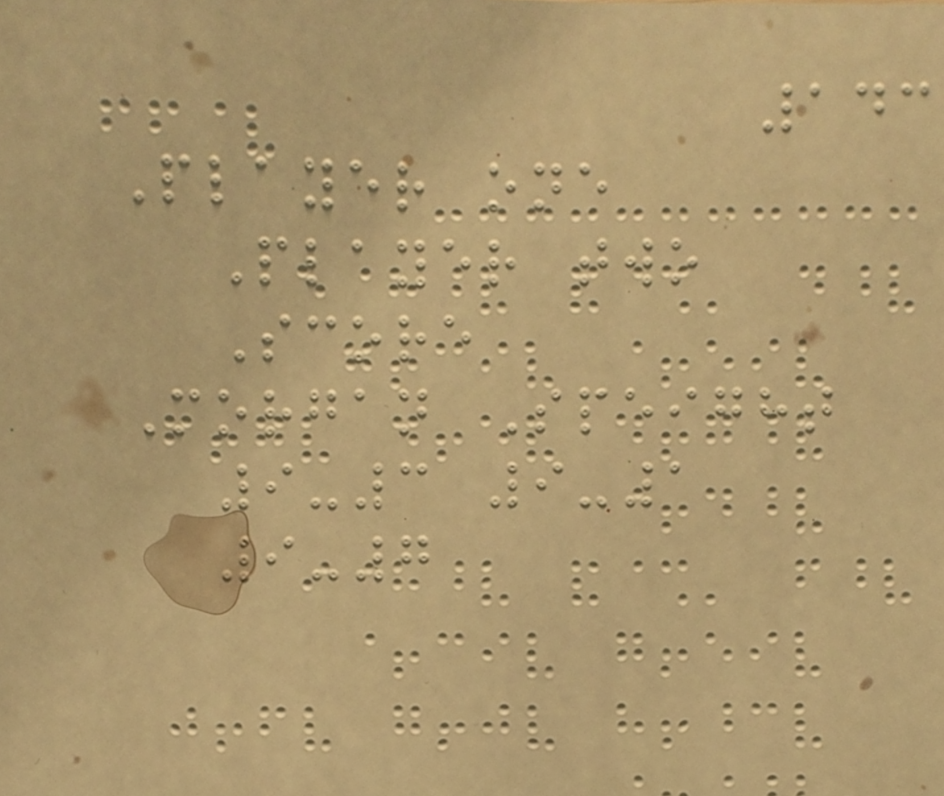143
Player one
Player two
Score
Morgan Speight
9-3 9-1
9-7
